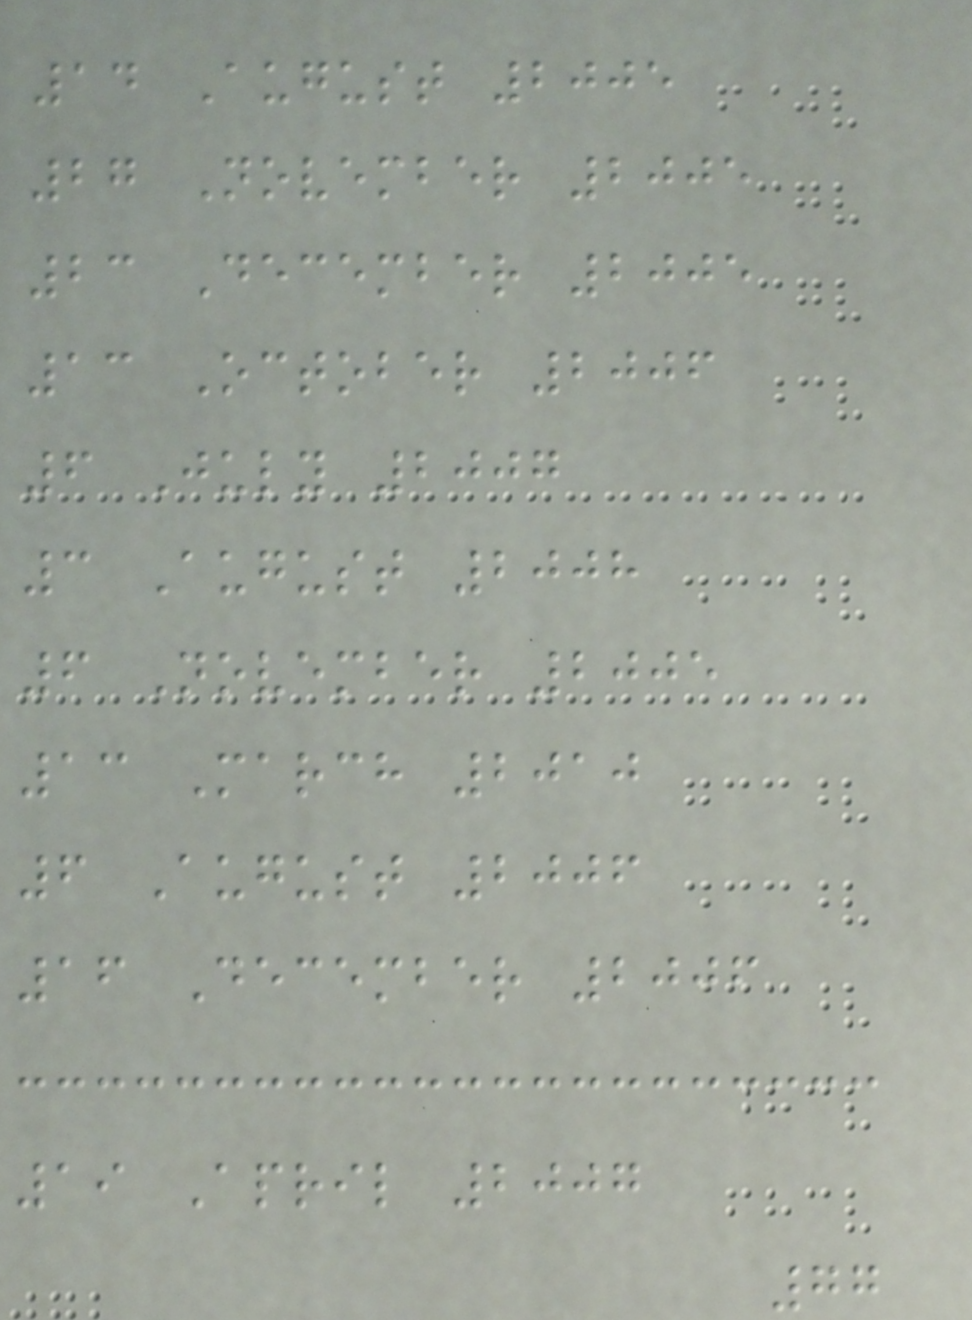14 August 2005
27 November 2005
23 December 2005
13 October 2006
6 July 2007
3 August 2008
6 November 2005
13 March 2010
6 August 2006
16 December 2006
19 April 2007
77
